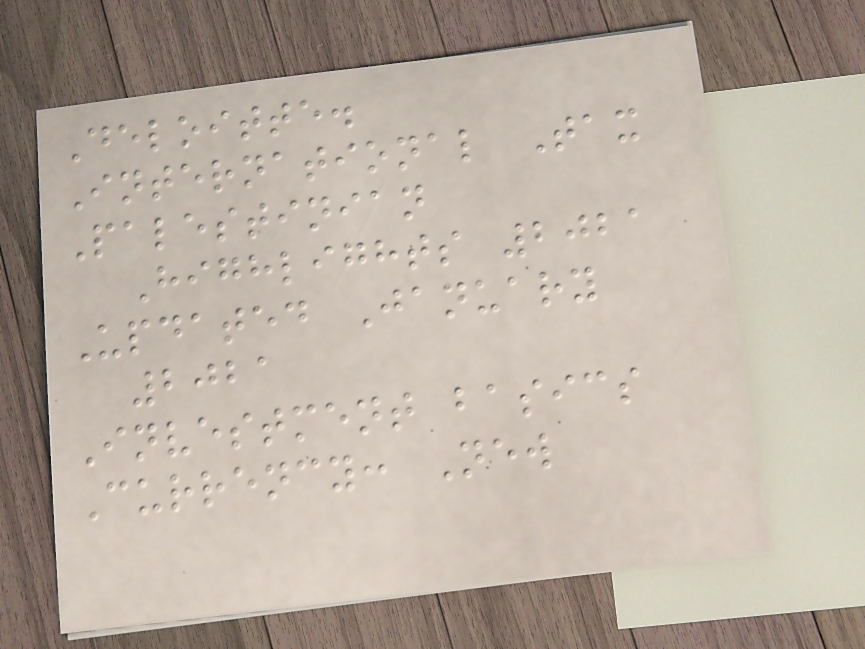Deloitte.
International Tax
Palestinian
Highlights 2021
Updated January
2021
Investment basics
Currency: New
